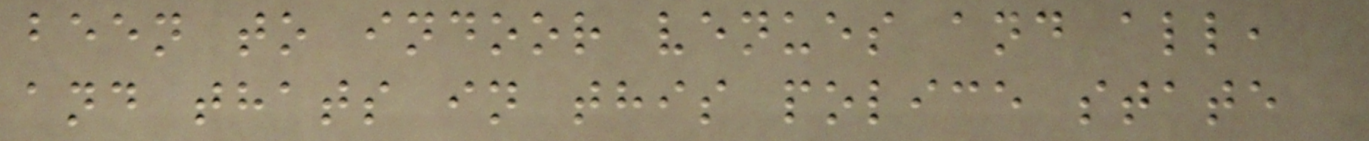been to indoor venues and all,
and thats in this police state
